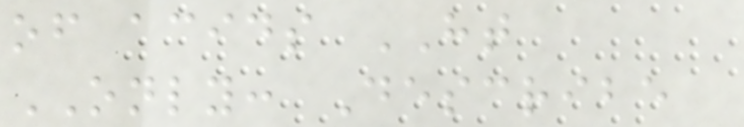of acids HT
ONLY: Describe
